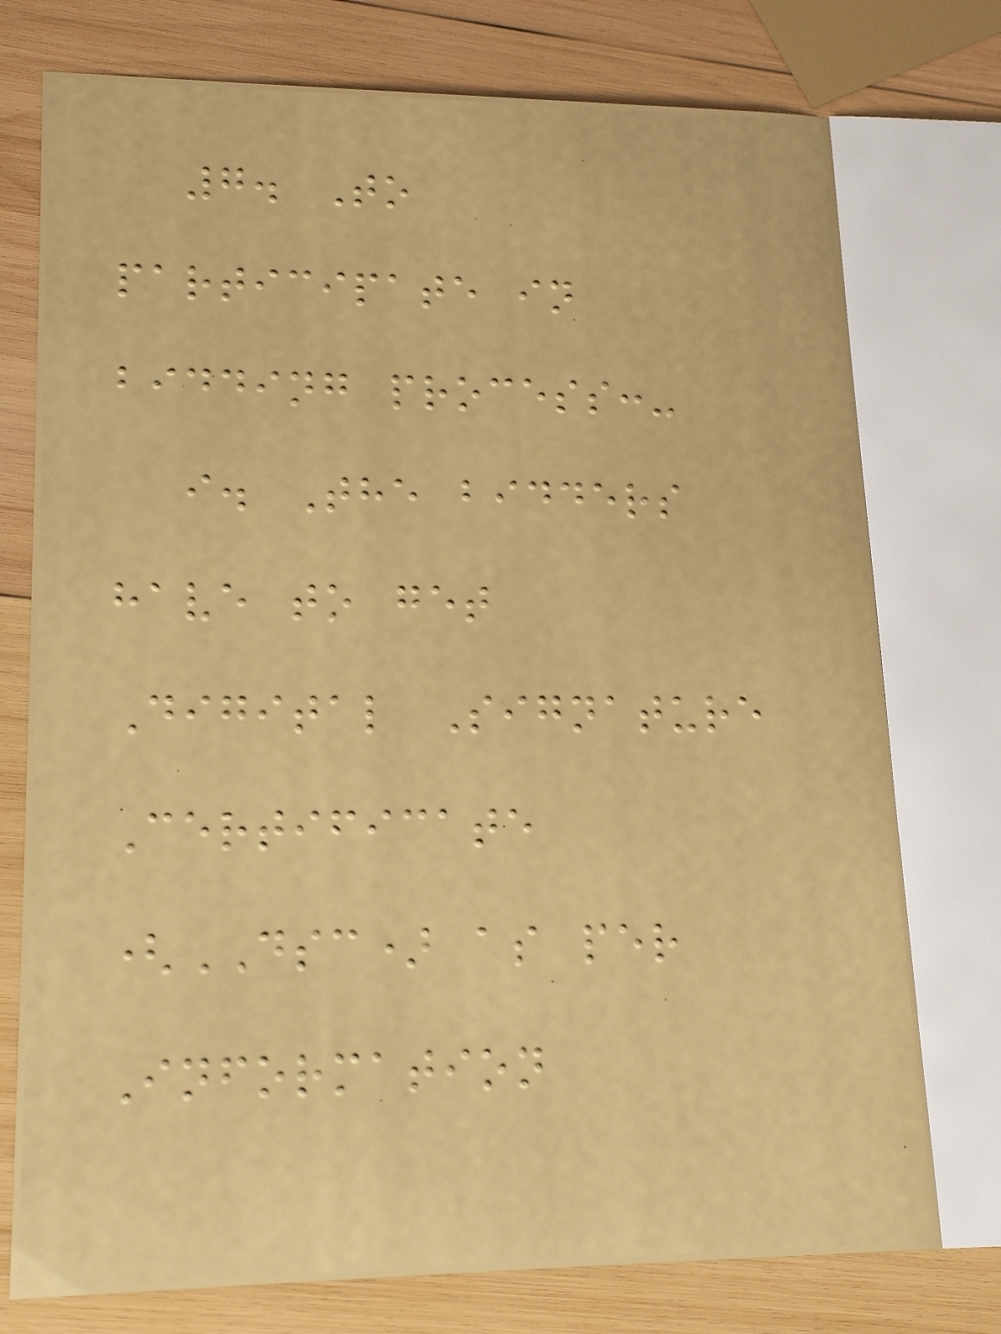7. To
participate in
bidding process:-
i. The bidders
have to get
Digital Signature
Certificate
(DSC) as per
Information
